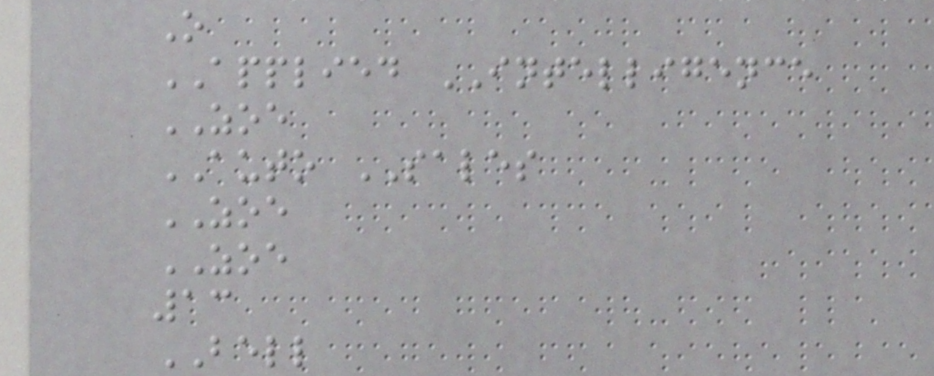O
APPLIED INTELLIGENCE
ZOE
AUTO SALES
ZOE
ZOE
13
BELL
